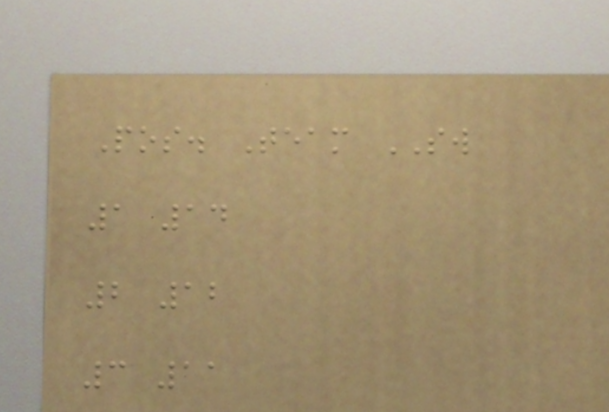Pos. Team SW
1 14
2 12
3 11
